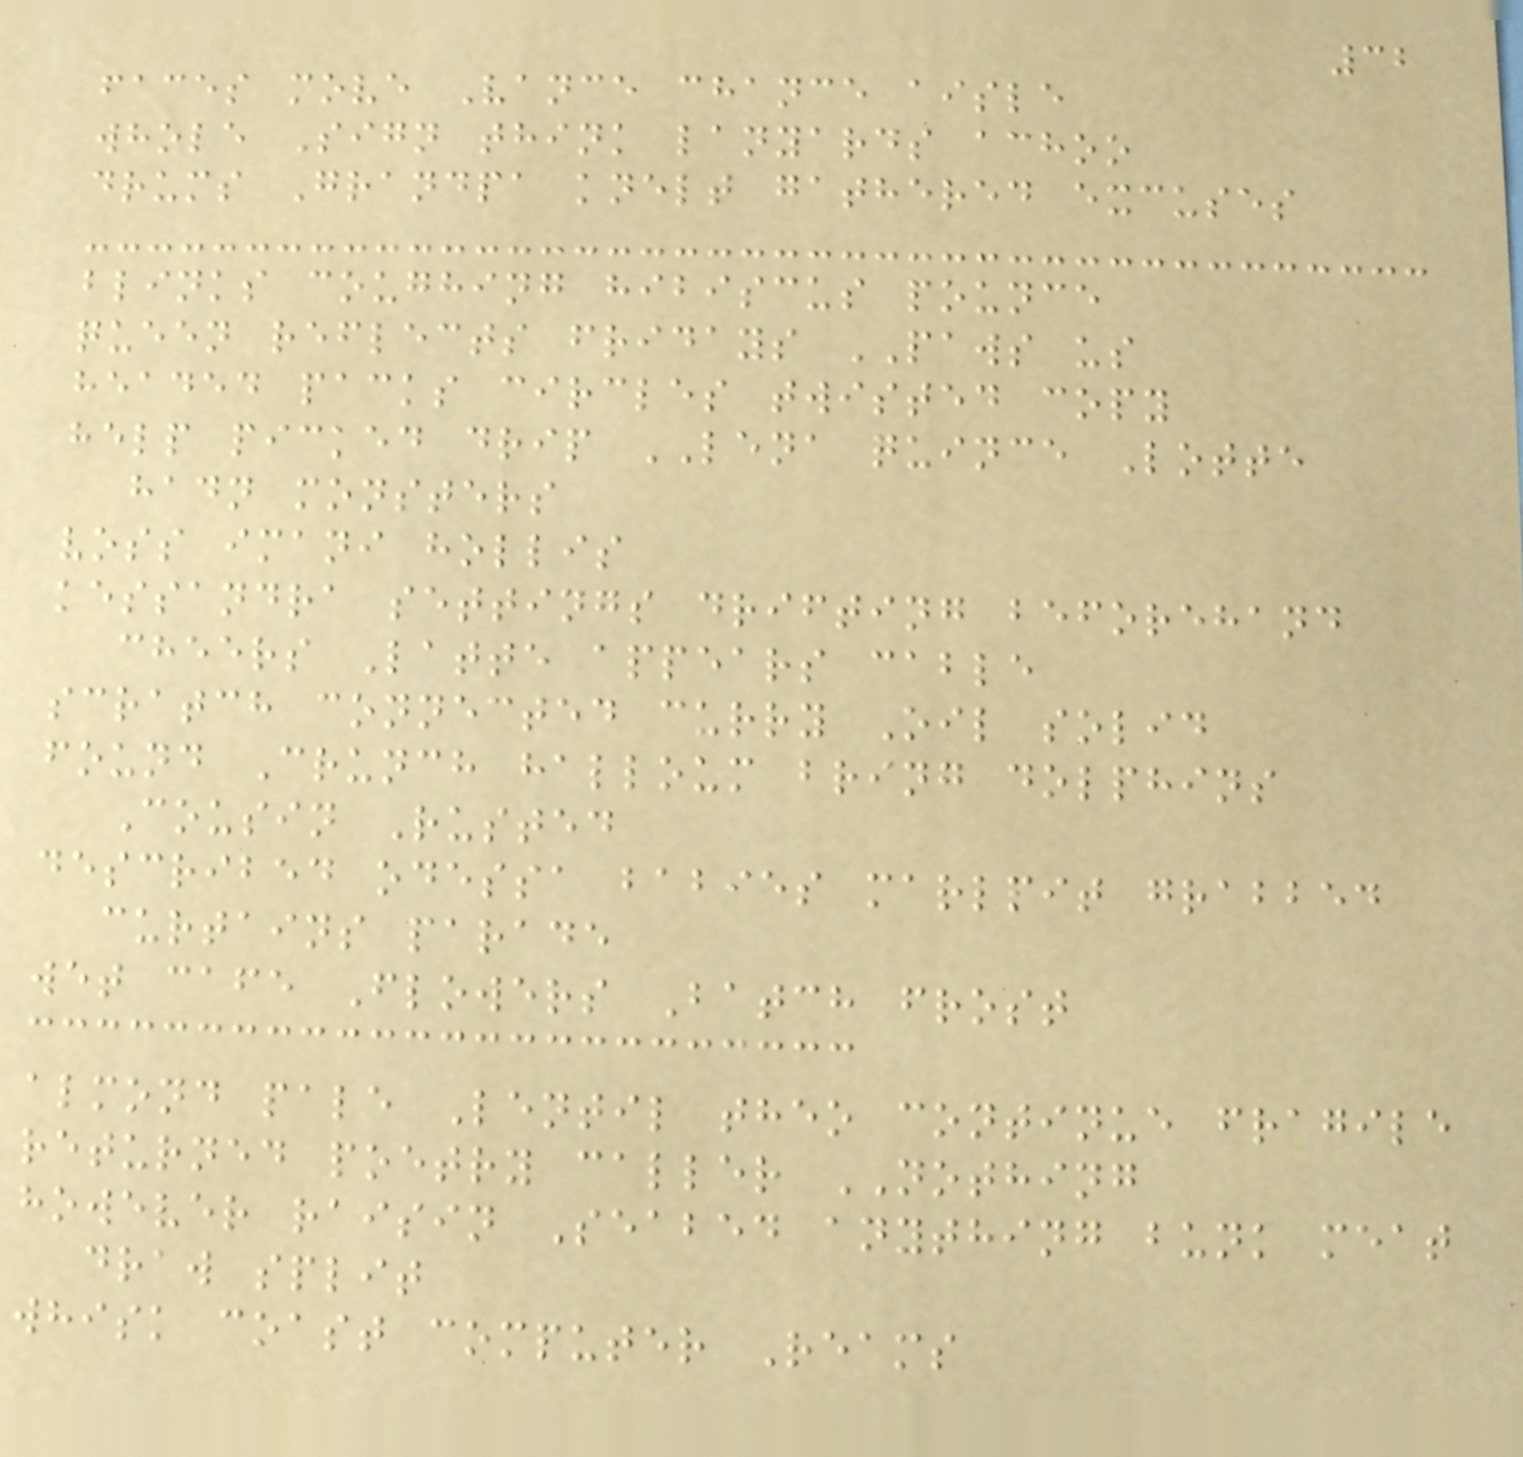32
faces move Vance chance aisle
whole Sign think lanyards achoo
drums Grandpa knelt gathered excuses
blinks coughing hibiscus pounce
queen reflects fridays PAWS us
headed packs circles twisted copy
help picked drip LENA quince Lotte
hadn monsters
voss imani hollis
kessandra settings drifting beforehand
cheers Latte appears cable
scratch connected curry Oil solid
found Crunch halloum bring dolphins
Cousin Rusted
described odessa babies marlpit grabbed
curtains parade
wet cafe Flowers Batch frost
almond pale Lentil theo continue fragile
returned poetry caller NOTHING
however raisin Seabed anything bunk meat
draw split
whisk coast computer Reams
